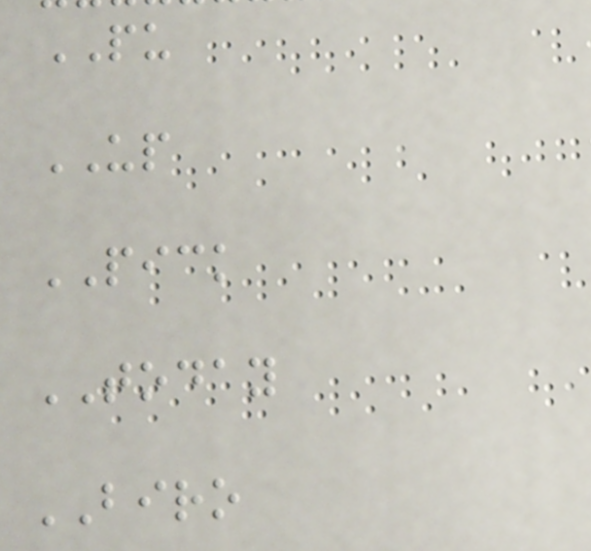PU
UP
PICK
TODAY
BIRO
